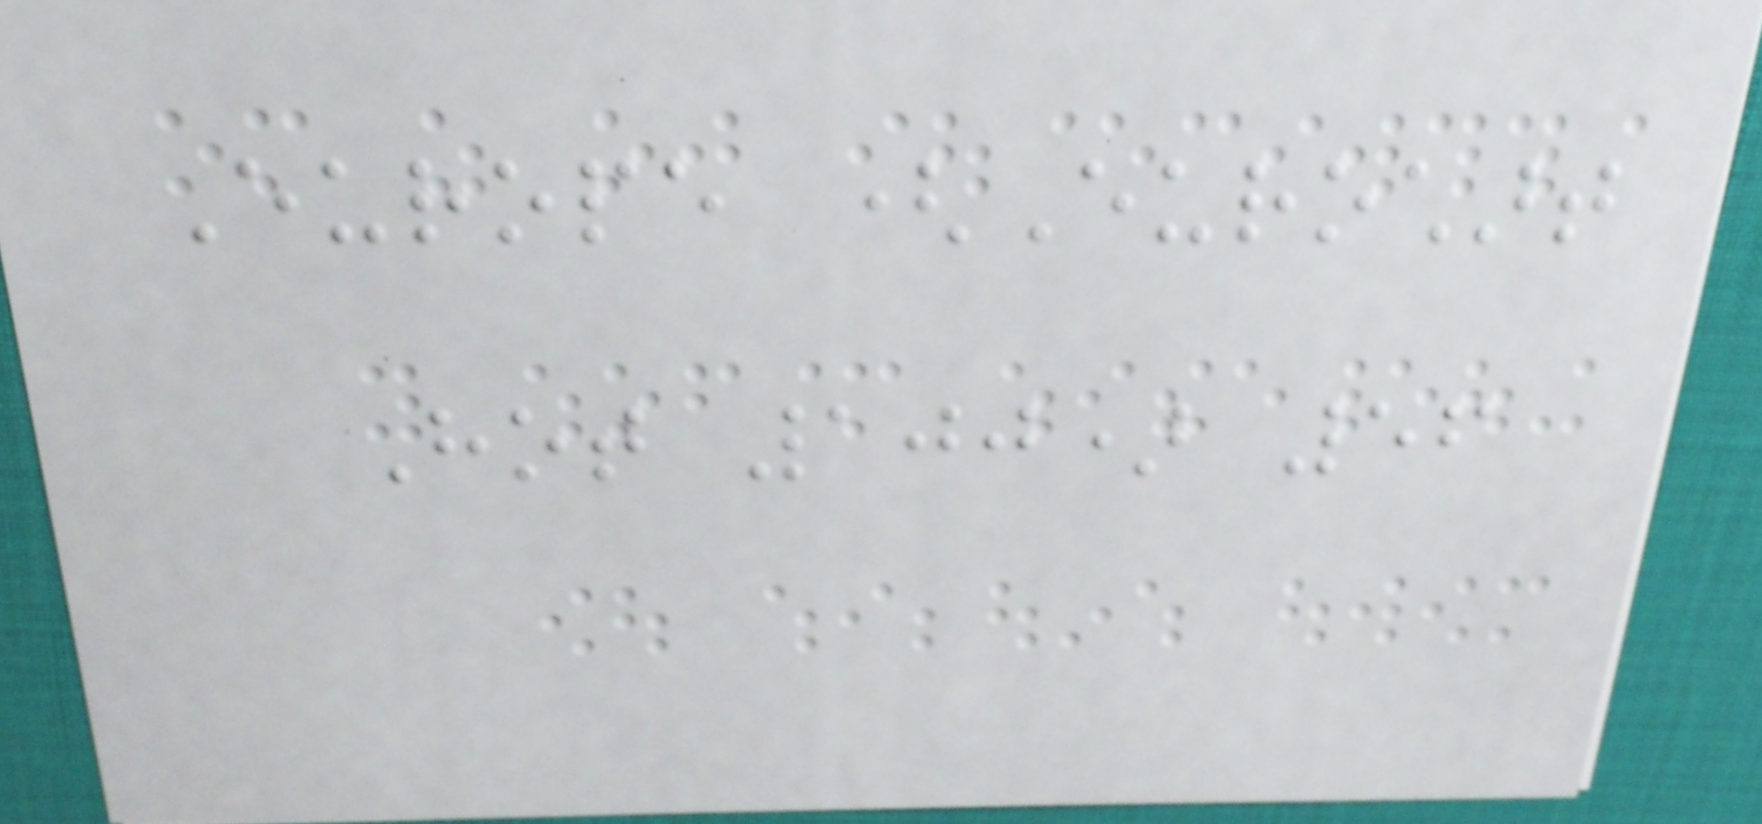Europe (Eurochart
Hot 100) 56
